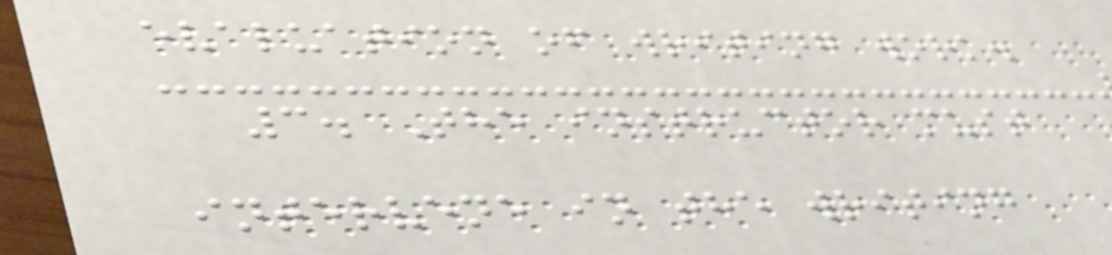evaluation of writing work.
3. The instructor must
intervene in the writing
